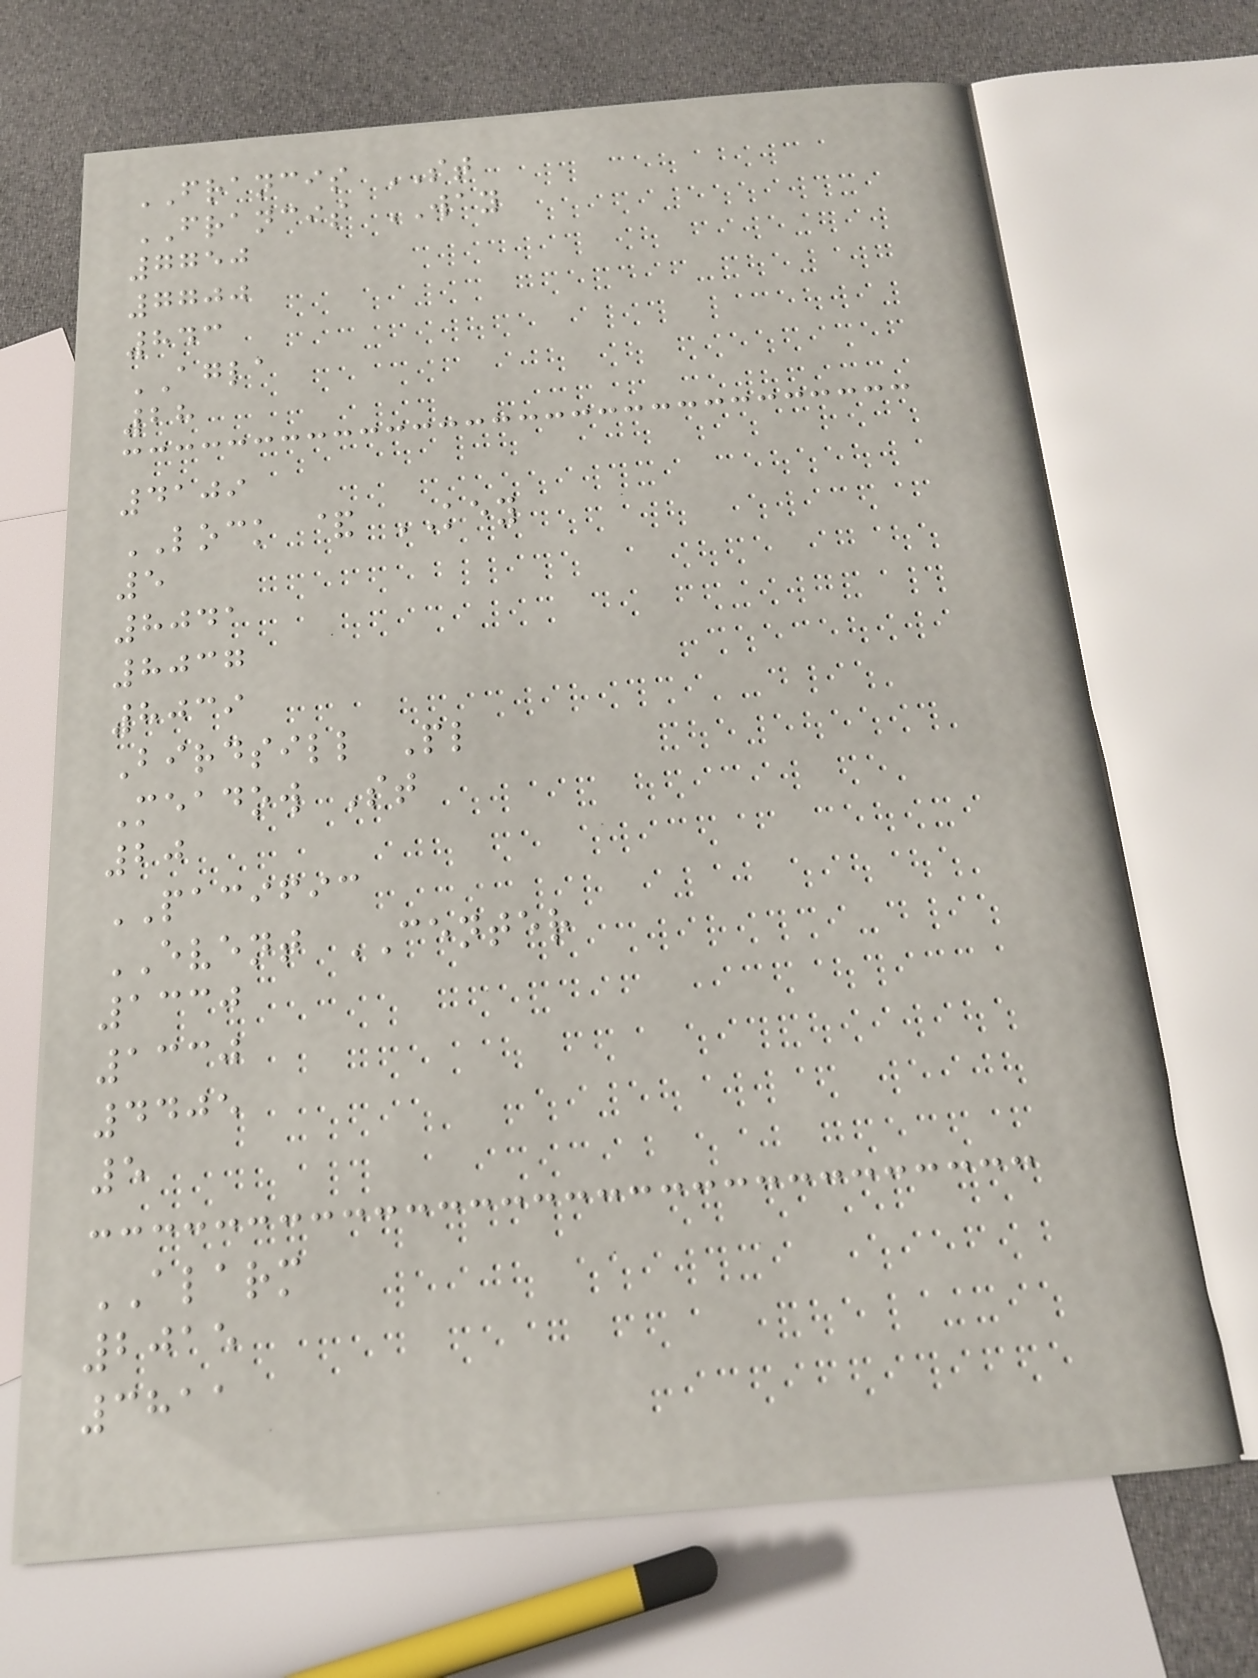FRANCIS ST
FRANCIS WAY
7750
7700
843
AGLA
28
4109
LOCK & KEY
5
8041
8037
8039
Birdsill Pl
Meadow St
20
PACIFIC
EVENT CENTER
1330
1330
4405
5
ALARM
2015
3811
